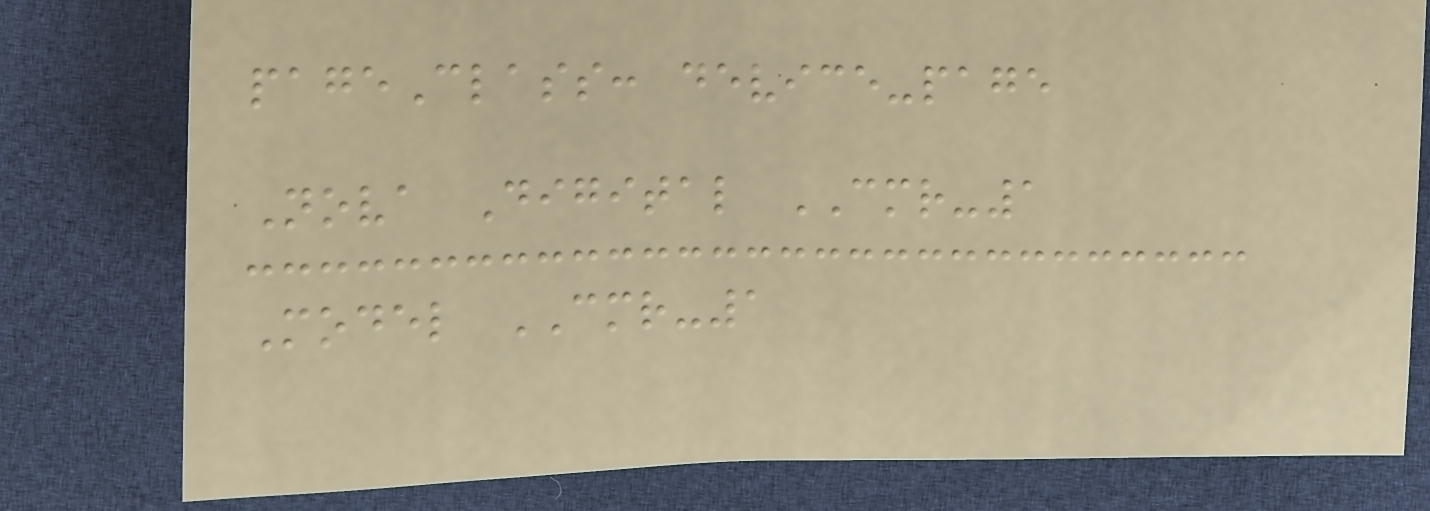pageClass: device-page
Nova Digital CMR-1
Model CMR-1
